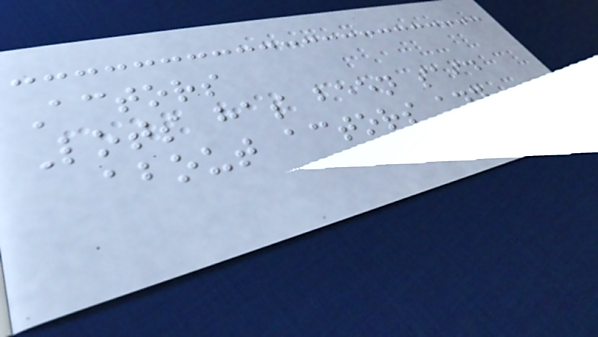Actors
Lots has been said
about actors and
